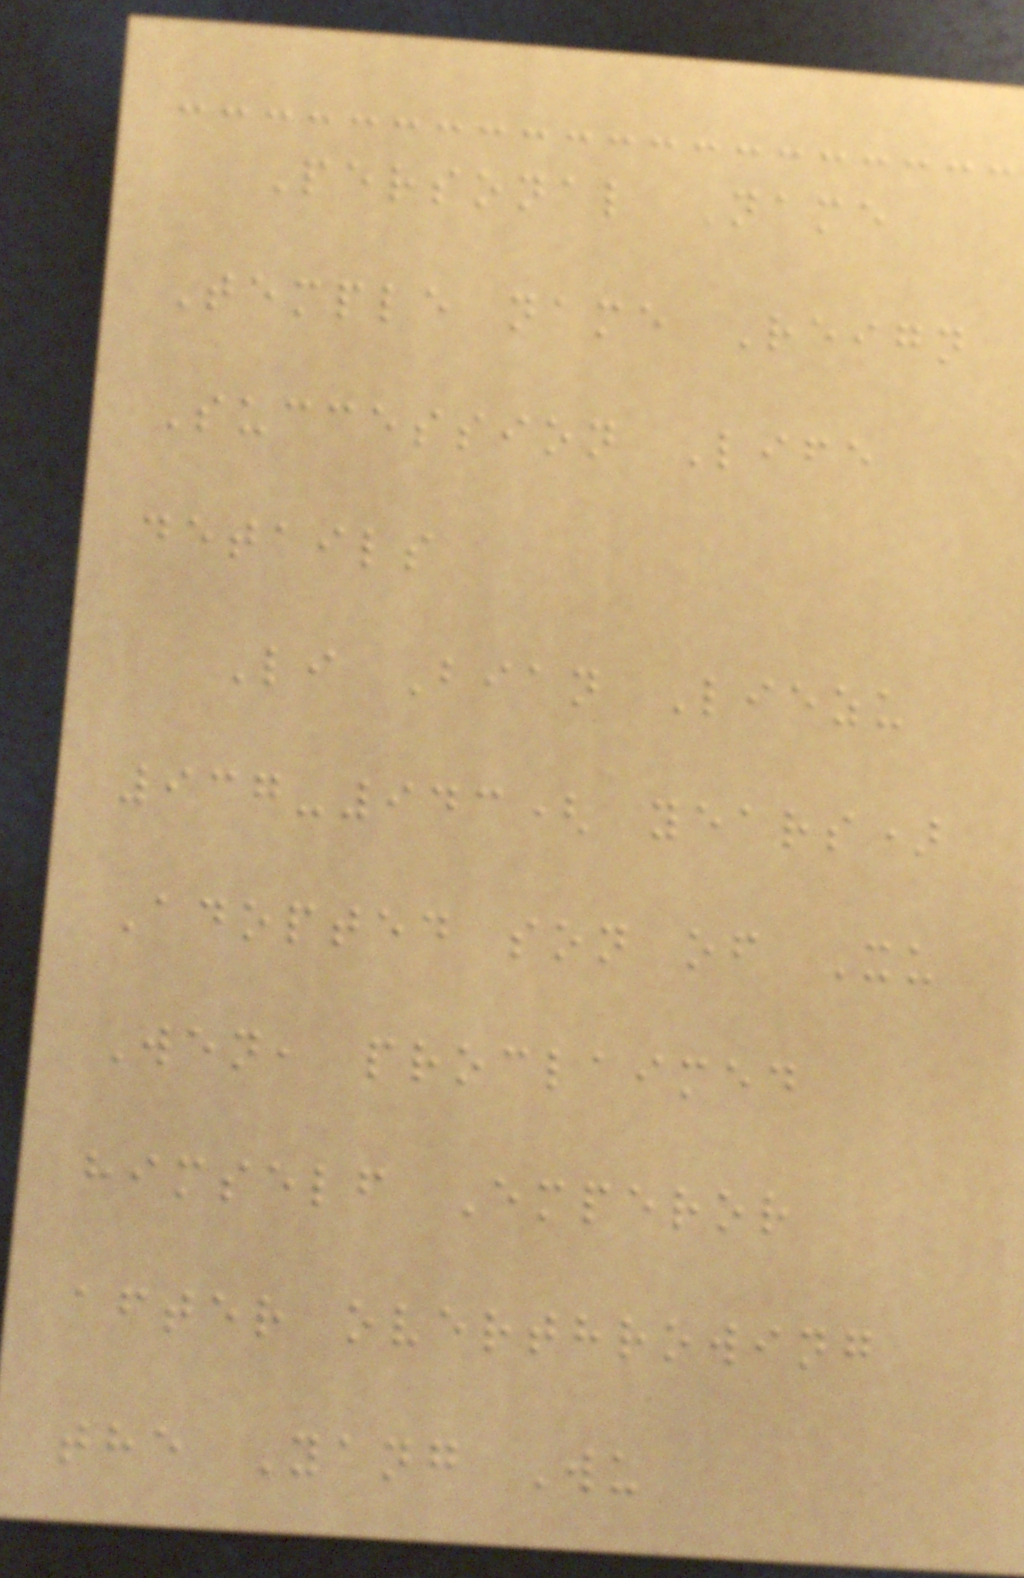Personal Name
Temple name Reign
Succession Life
details
Li Bian Liezu
937-943( years)
Adopted son of Xu
Wen, proclaimed
himself Emperor
after overthrowing
the Yang Wu
